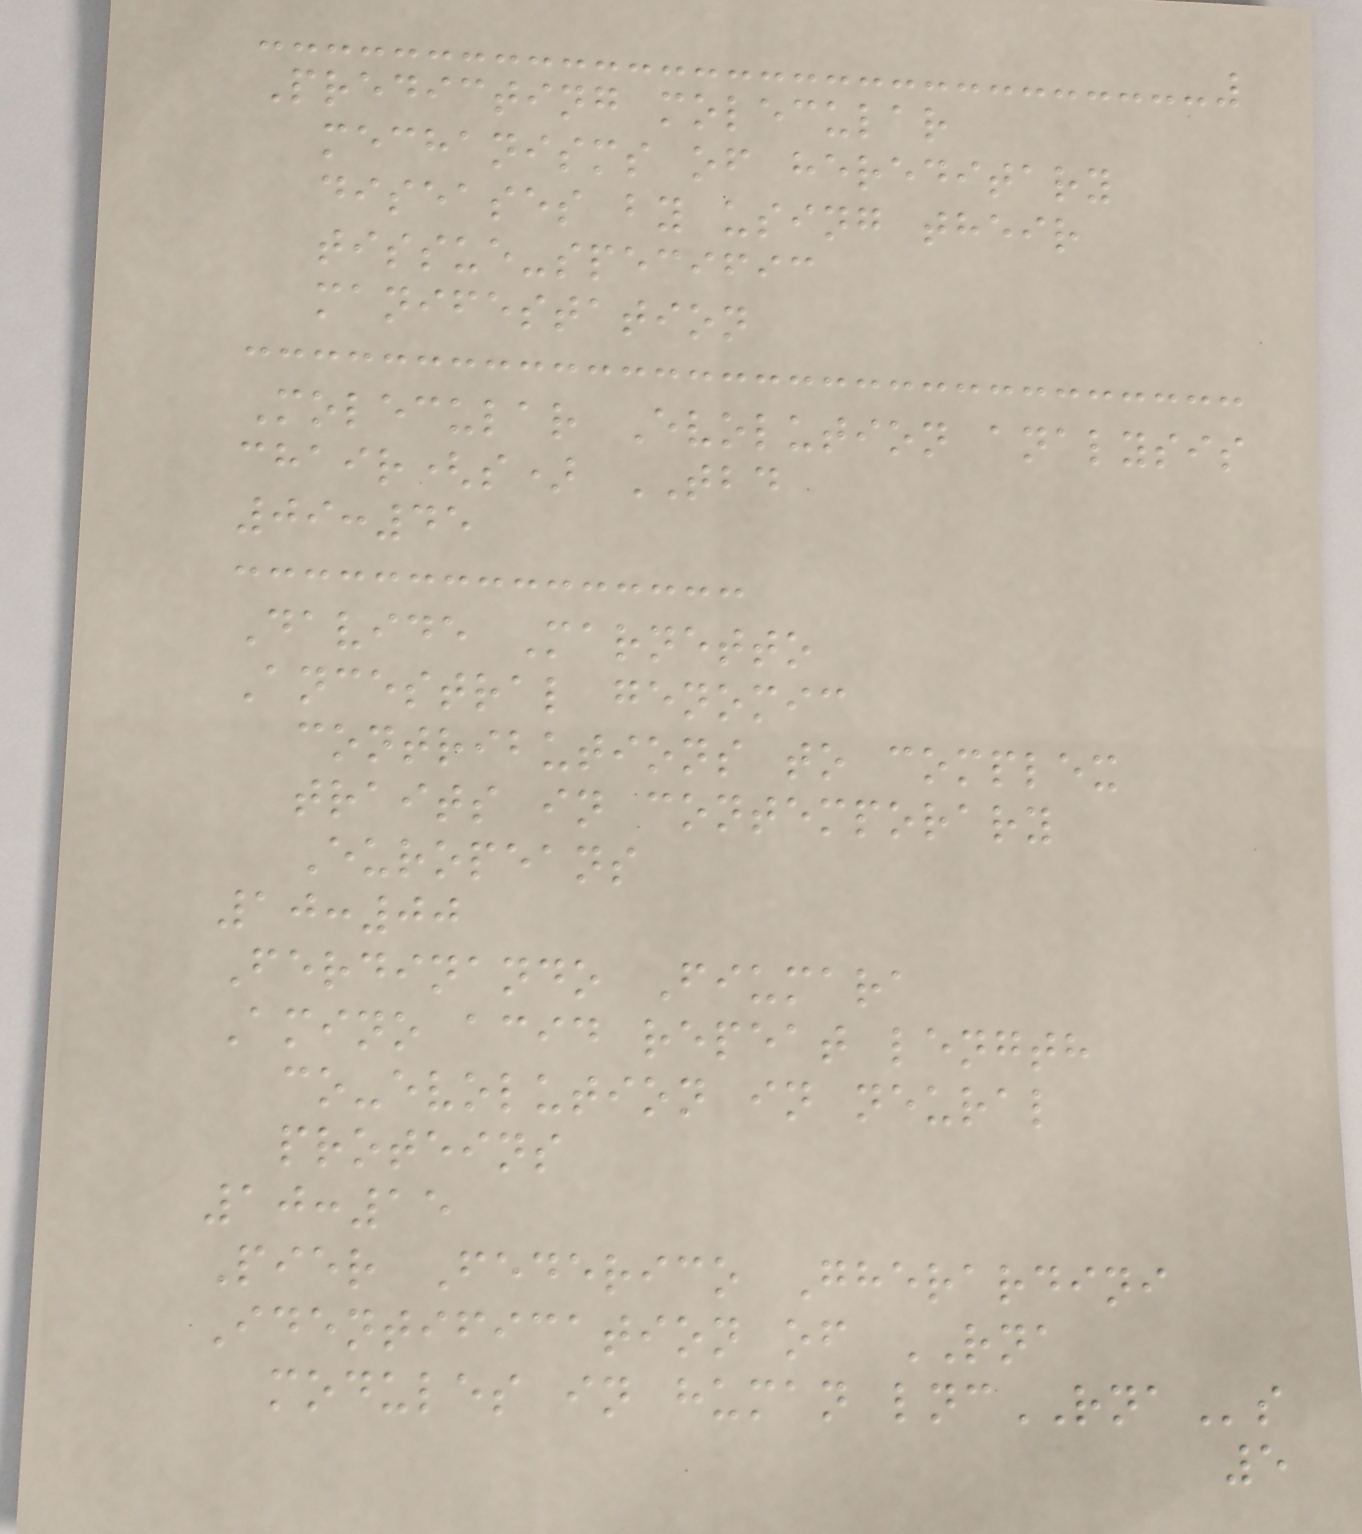Predicting molecular
mechanisms of hereditary
diseases by using their
tissue-specific
manifestation
Molecular Evolution analysis
chair(s) TBD
09:45
Davide Marnetto
Ancestral genomic
contributions to complex
traits in contemporary
Europeans
10:00
Ferdinando Fiumara
Amino acid repeat length
co-evolution in neural
proteins
10:15
Pier Federico Gherardini
Identification of RNA
modules in human lncRNAs
5
